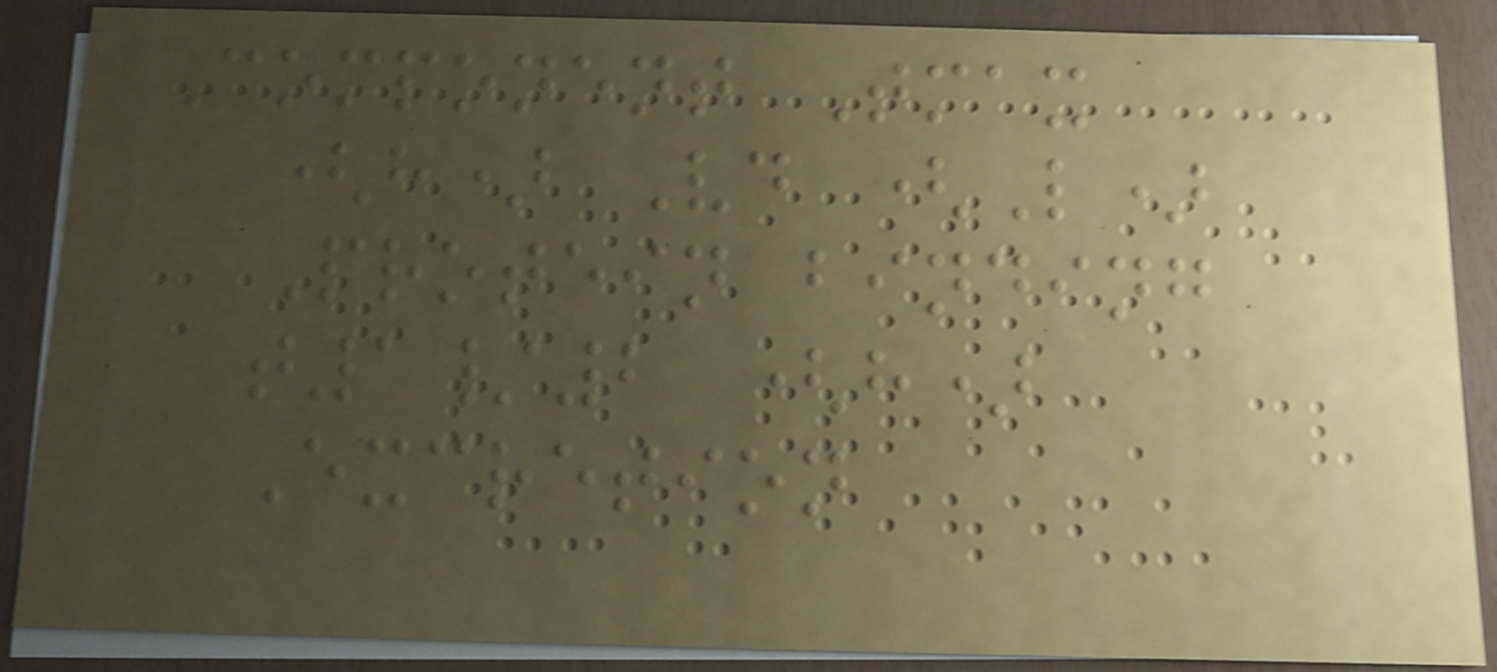Component Tmax
(h) Vd (L)
Protein binding
t1/2 (h)
Excretion
